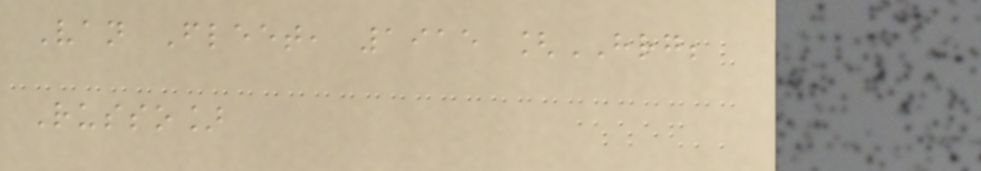Van Fleet, 1915 [HRG;
Russo]
